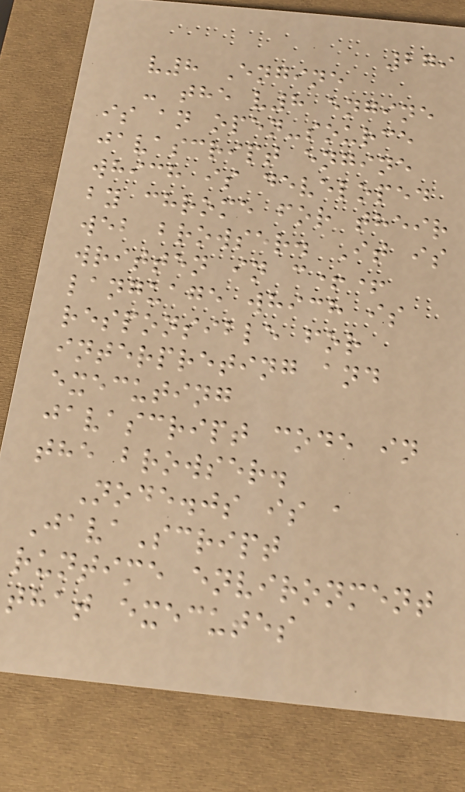279
v8 Engine
- the v8 engine
is an open-source
javascript engine
which is developed
by chrome for their
web browser. It is
written in c++
language which is
responsible for
interpreting and
executing
javascript code in
the browser.
Node.js is a
JavaScript
runtime environment
that executes
